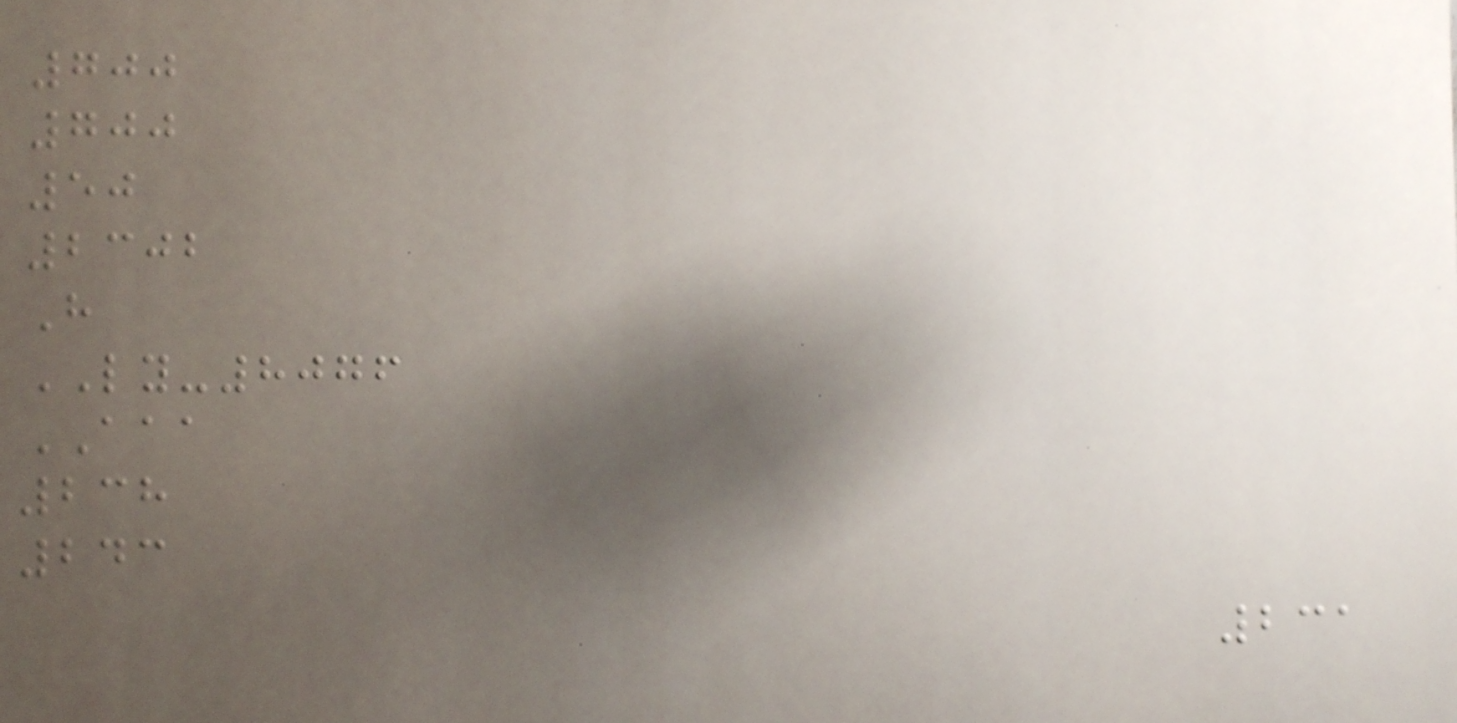700
700
50
2302
H
LY-8076
AAA
238
243
231
